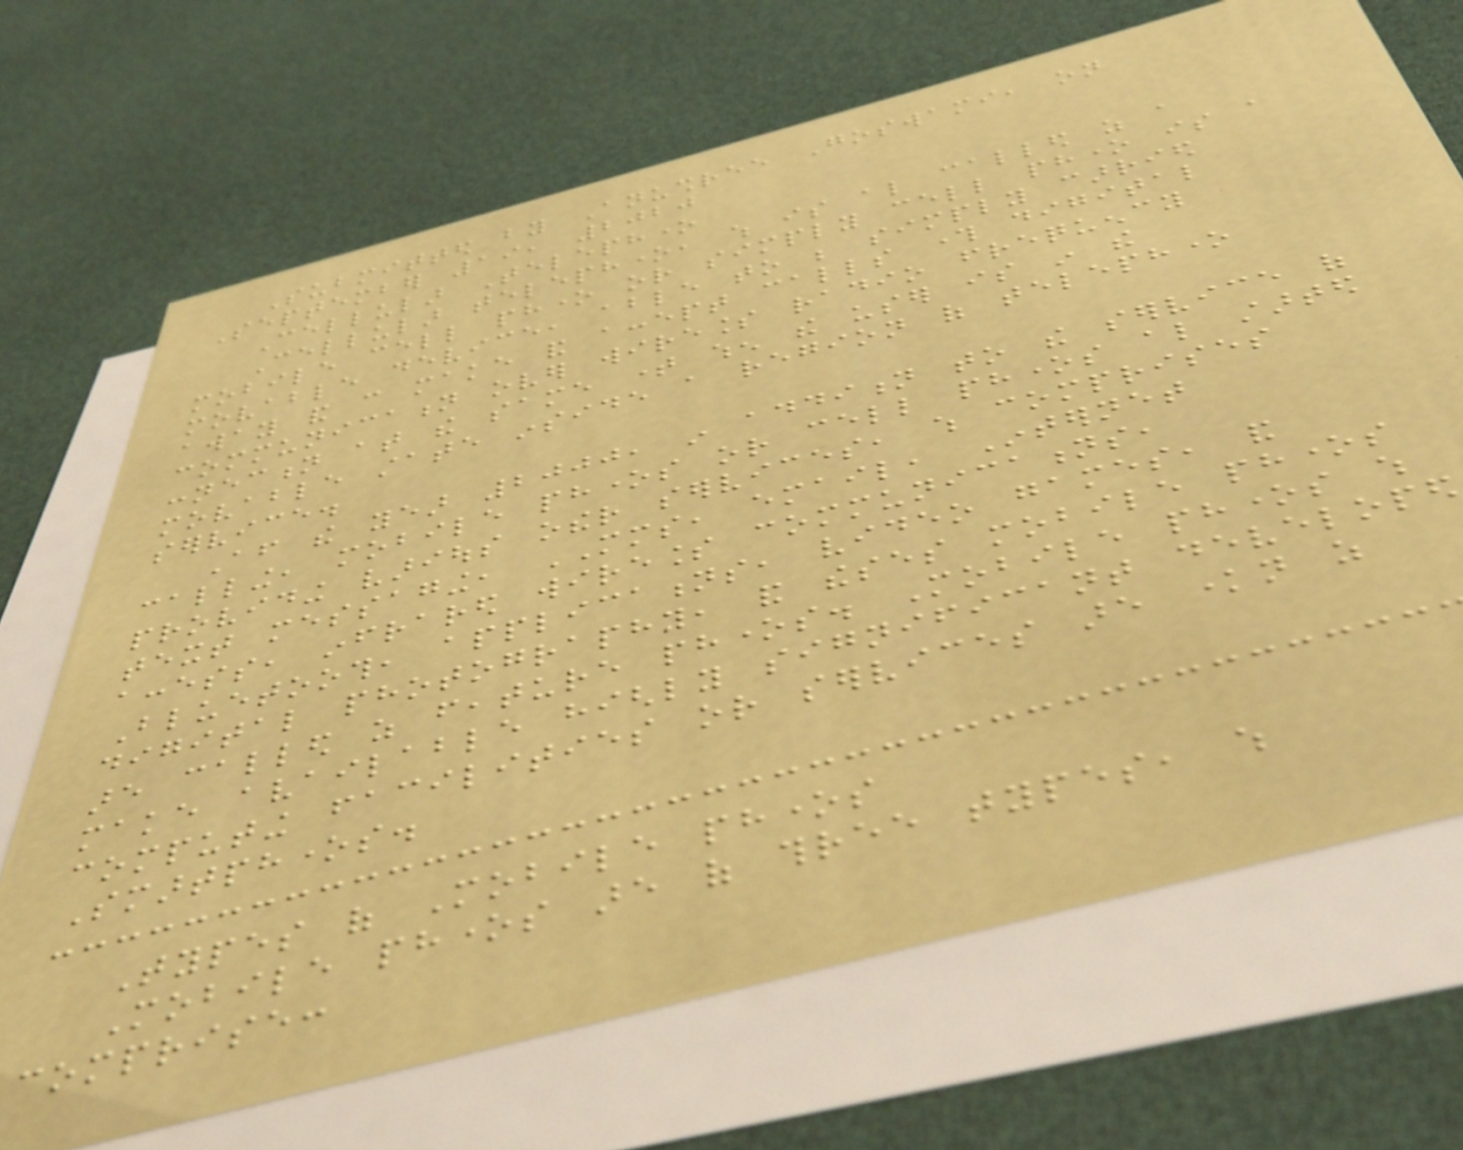Submitted by Anushree Goswami, on
September 19, 2020
Cellular Telephone
Cellular telephone, which is also called as a
mobile cell phone or simply cell phone is a
movable device, able to be simply carried
away and can make and accept calls through digital
communication over wireless radio frequency
connection at the same time when the user is in the
movable state inside a region of telephone
service.
After the year 2000, in addition to the service of
calling, mobile phones or cell phones also started
providing various other services, which comprises
text messaging, MMS, email, Internet
access, infrared wireless communications,
Bluetooth, applications, video games, and
digital photography, and theses mobile phones
are called as feature phones. Mobile phones which
make available highly significant developed
computing facilities or services are known as
Smartphones.
Types of Mobile phones
Mobile phones are of three types, which
comprise:
